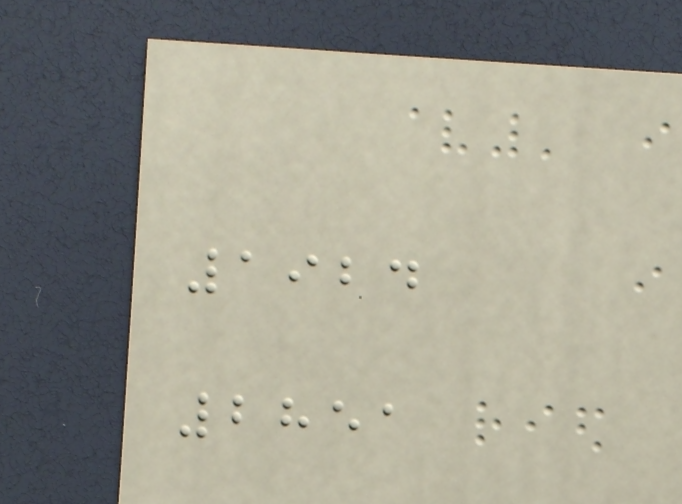1924
2851
